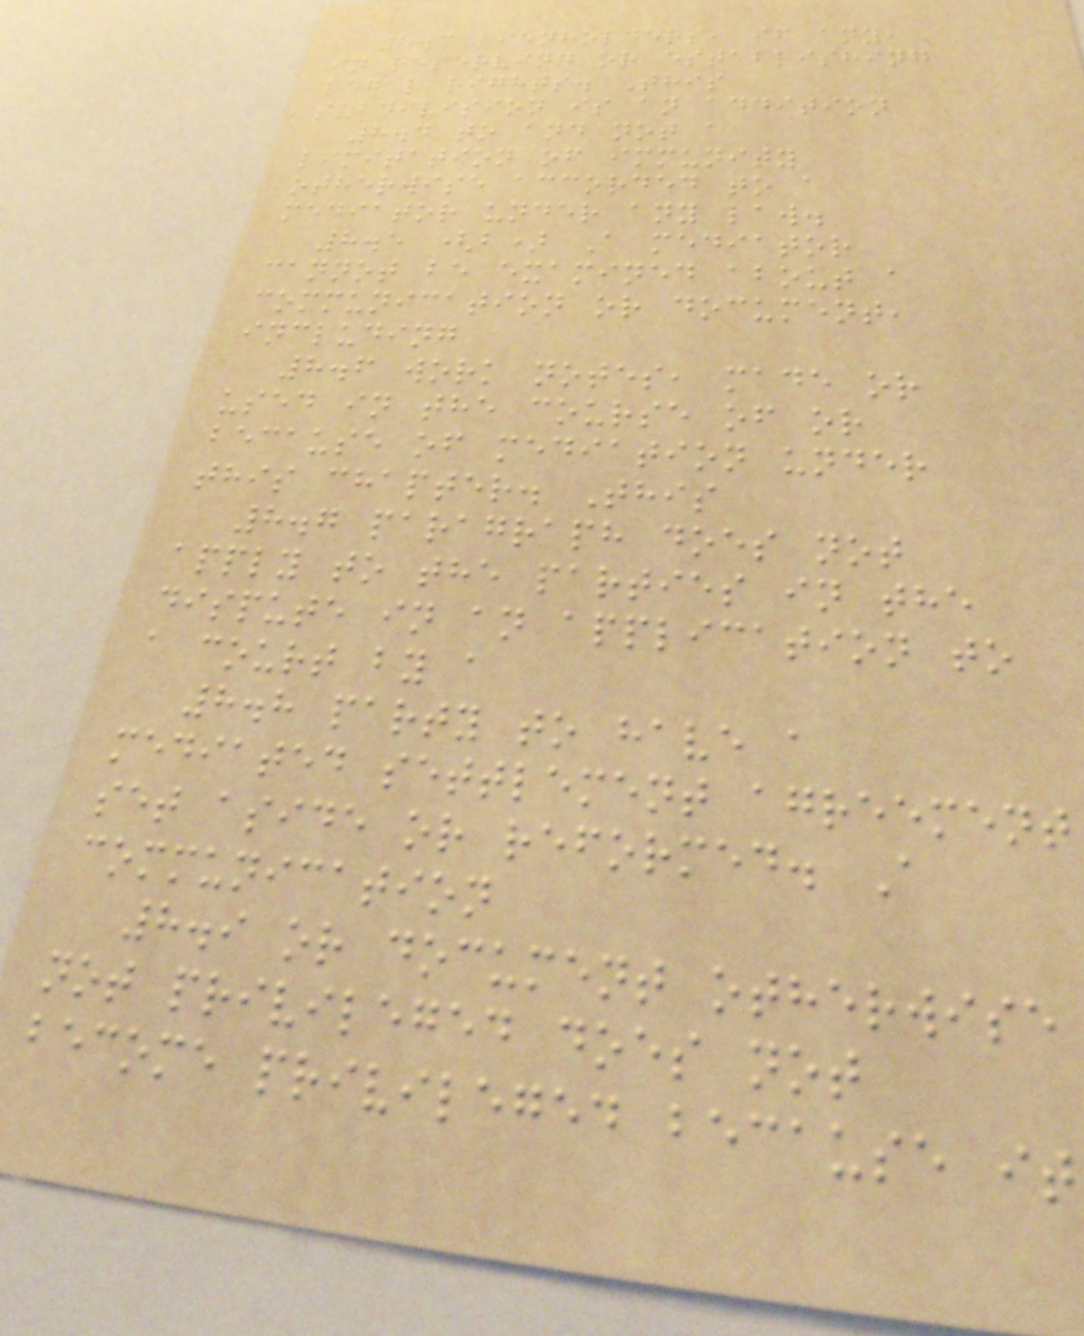8.3 lienholders, if any,
in reserving or establishing
legal rights. This
subdivision is an addition
8.4 to and not a
limitation of immunity
otherwise accorded to a
mediator under any law.
8.5 (b) A mediator
cannot be examined about a
communication or document,
including
8.6 work notes, made or
used in the course of or
because of mediation under
this chapter. This
8.7 paragraph does not
apply to the parties in the
dispute in an application to
a court by a
8.8 party to have a
mediated settlement agreement
set aside or reformed. A
communication
8.9 or document otherwise
not privileged does not
become privileged because it
